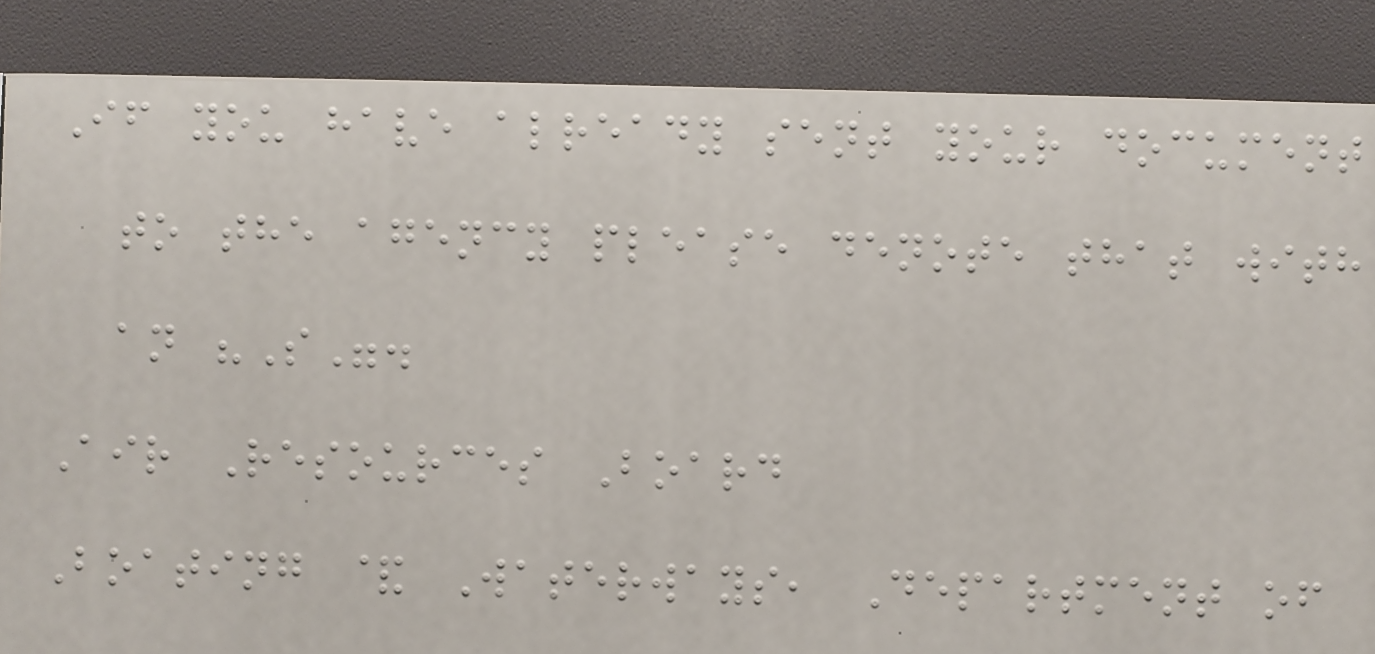If you have already sent your document
to the agency please denote that with
an "S".
Air Resources Board
Boating & Waterways, Department of
